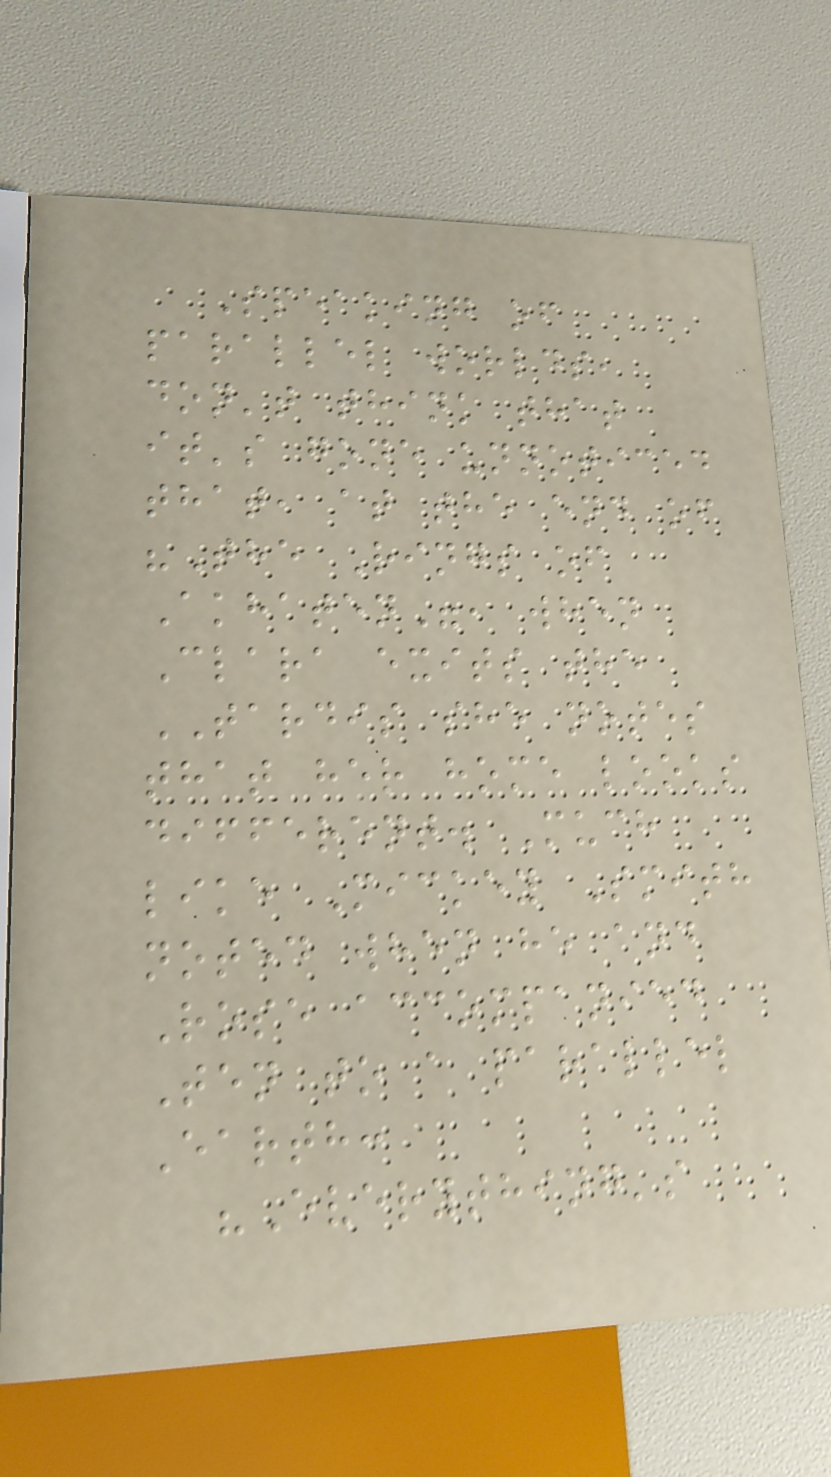Speaking of
parallel worlds,
don't think that
it's gone unnoticed
that, at the end of
"The Rings of
Akhaten", when
Clara exits the
TARDIS she notes
that her home looks
different. Much
like Mickey Smith
noted when he and
Rose accompanied
Ten to a parallel
Earth:
"Everything's
